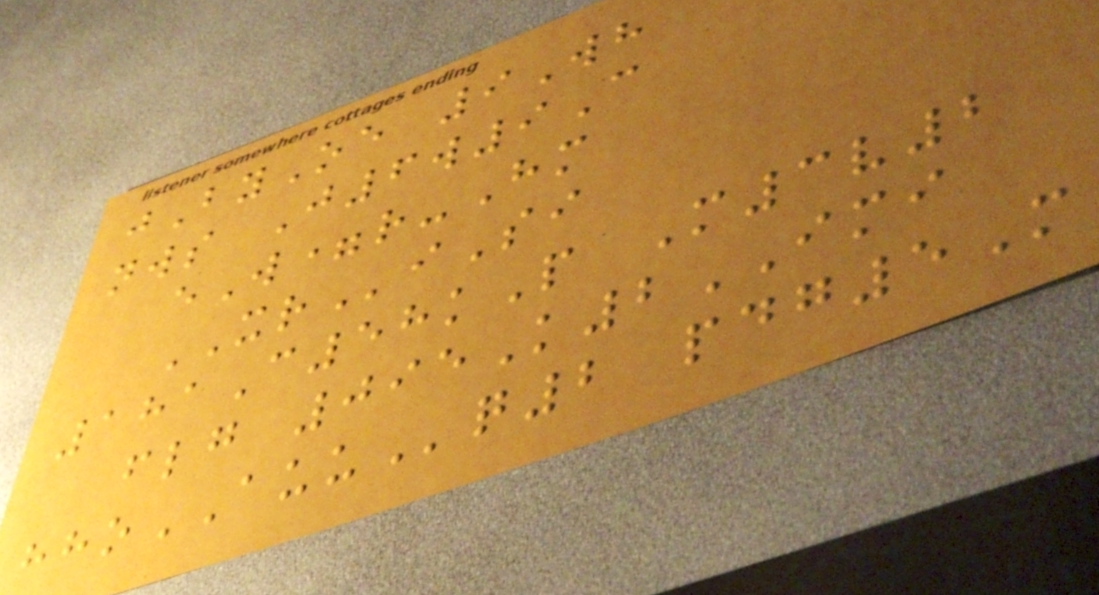jByOe 9Wh
nws J6w9C
eW=r-Hm
XRiSi
181C58kP M3v2
flg 095K2IMI
hhoAUUq2 pdg5M
